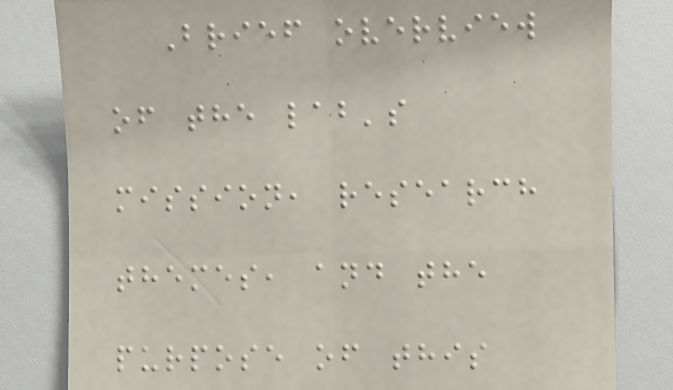Brief overview
of the lab's
mission, research
themes, and the
purpose of this
